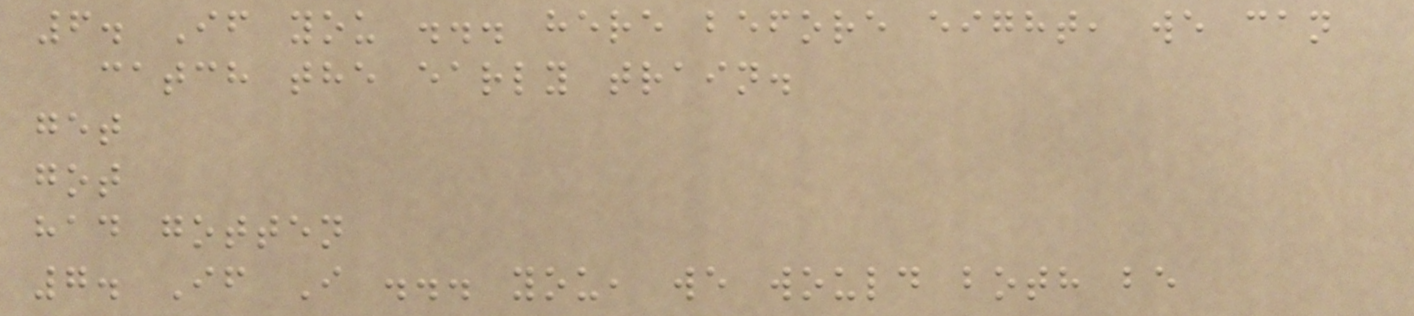6. If you ... here before eight, we can
catch the early train.
get
got
had gotten
7. If I ... you, we would both be
